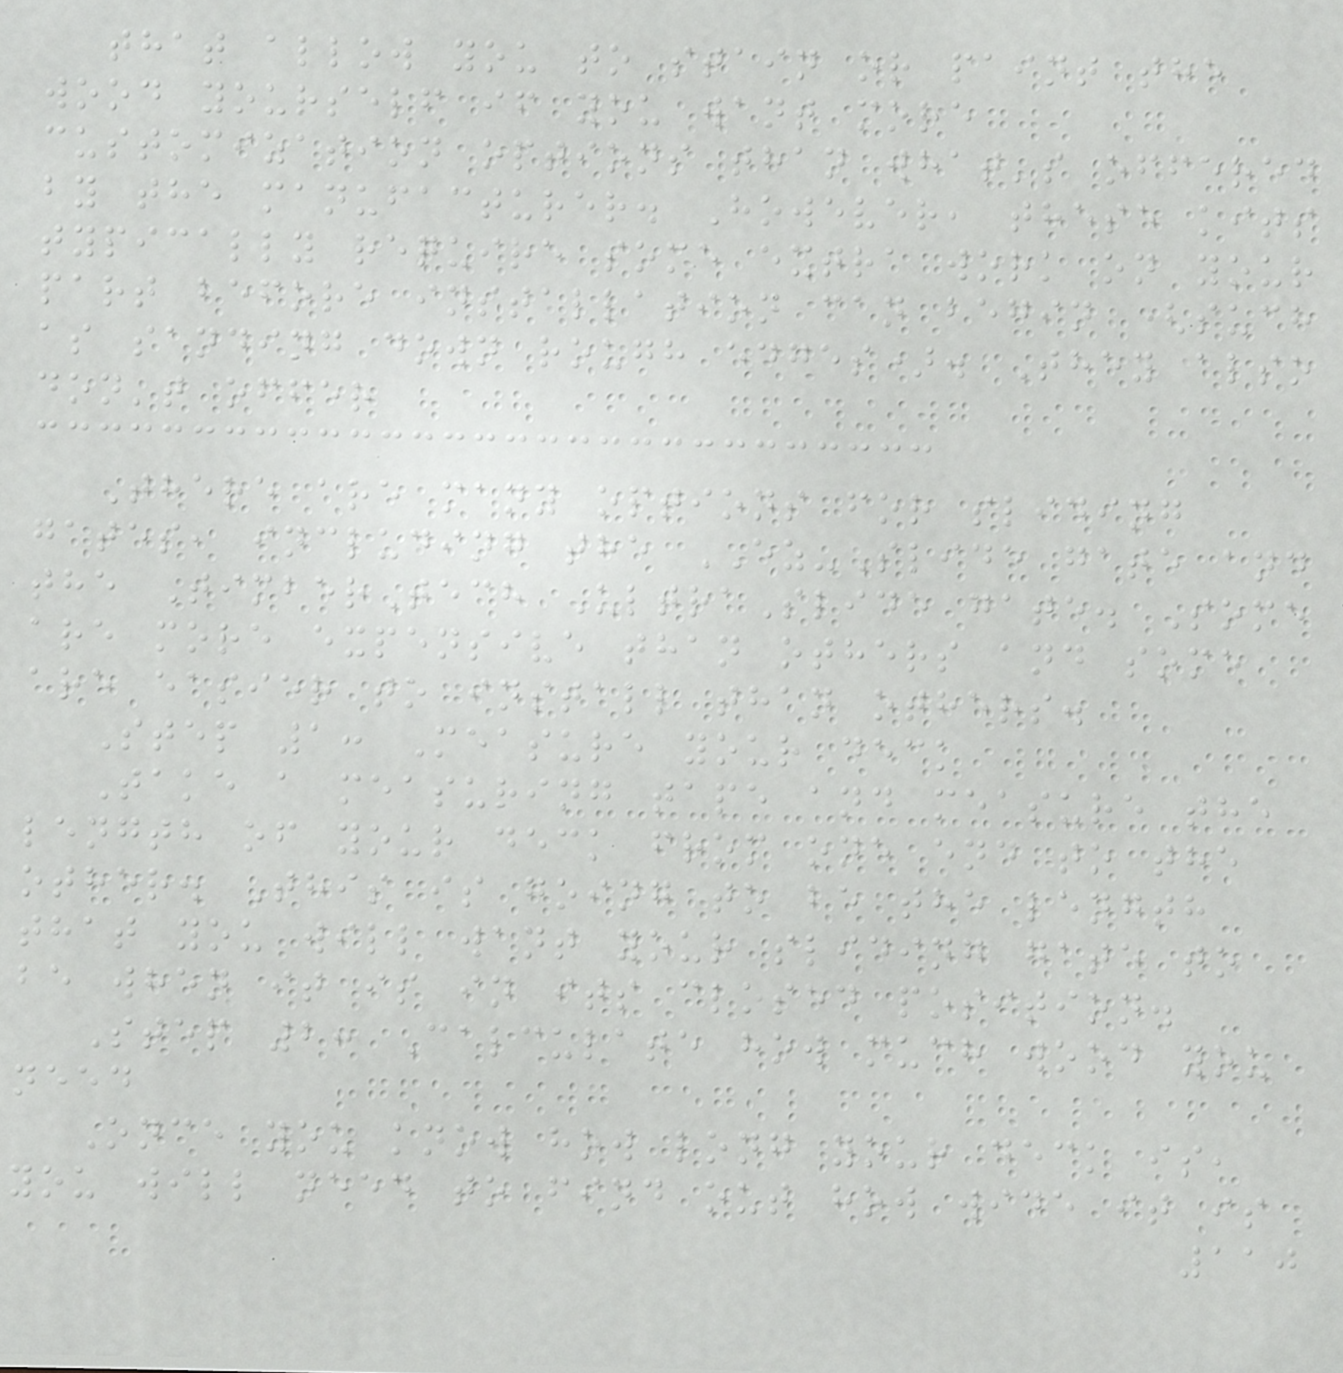that allow you to stain or paint the
wood yourself if you want more
customization options than what's offered
by the manufacturer. However, these kits
typically require some extra work on your
part before installation can begin (such
as sanding down rough edges). They also
don't offer
There are many options for sliding
gates, including the EZ-Slide gate and
the TimberTech UltraSlide gate. Some
are more expensive than others and some
are easier to install than others.
Step 1: Measure your deck
Take a measuring tape and measure the
length of your deck from one end to the
other. This is going to be the length
that you will want your sliding gate to
be when it is in its closed position.
Step 2: Calculate how much wood you
need
Once you know how long your deck is,
you will need to find out how wide it is
110
